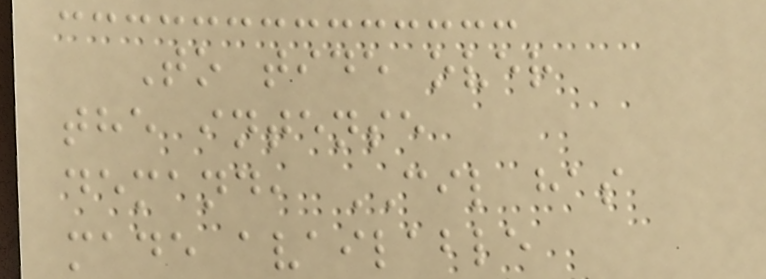To tide over
the intense
demand, CIL has
made available
